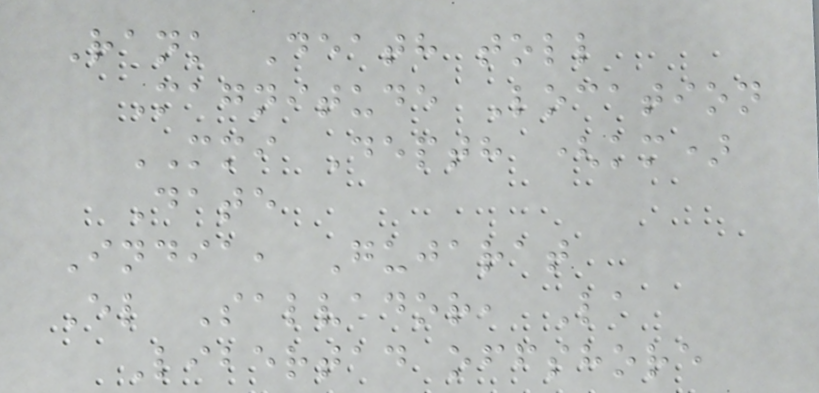Rank Death toll
Magnitude Location
MMI Depth (km)
Date
India, Gujarat
El Salvador, La
Libertad offshore
